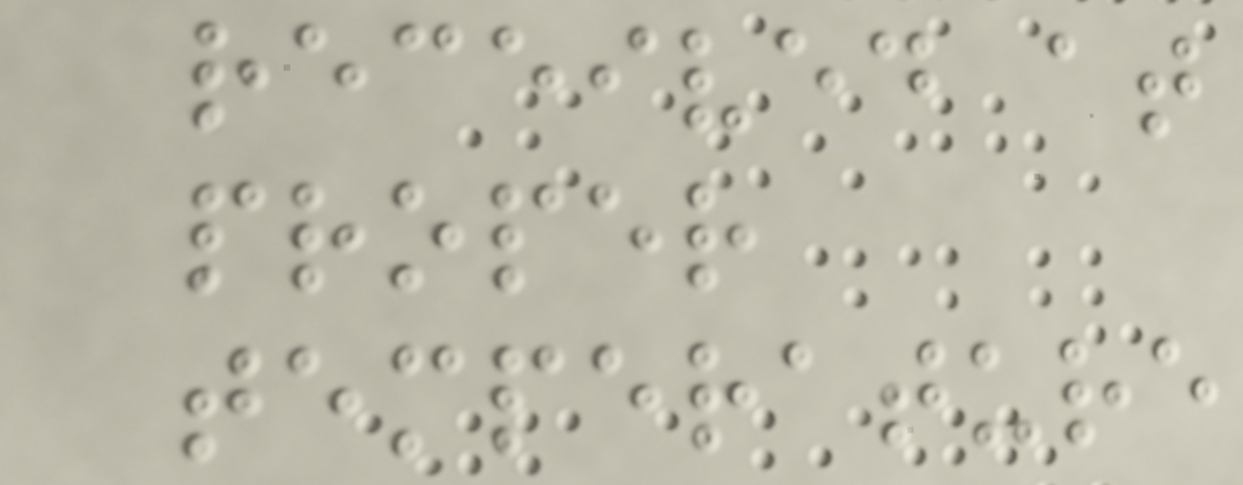received at
proper
temperature
